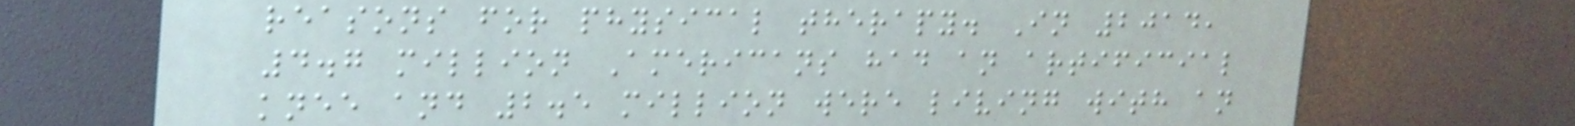reasons for physical therapy. In 2014,
4.7 million Americans had an artificial
knee and 2.5 million were living with an
